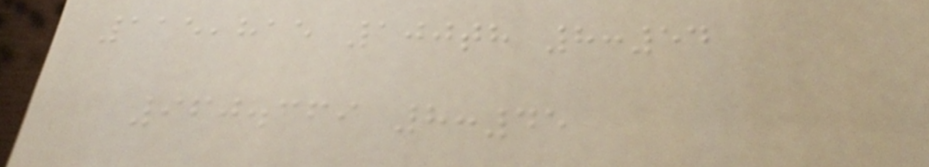115,815 100th 8:54
960.369 8:45
